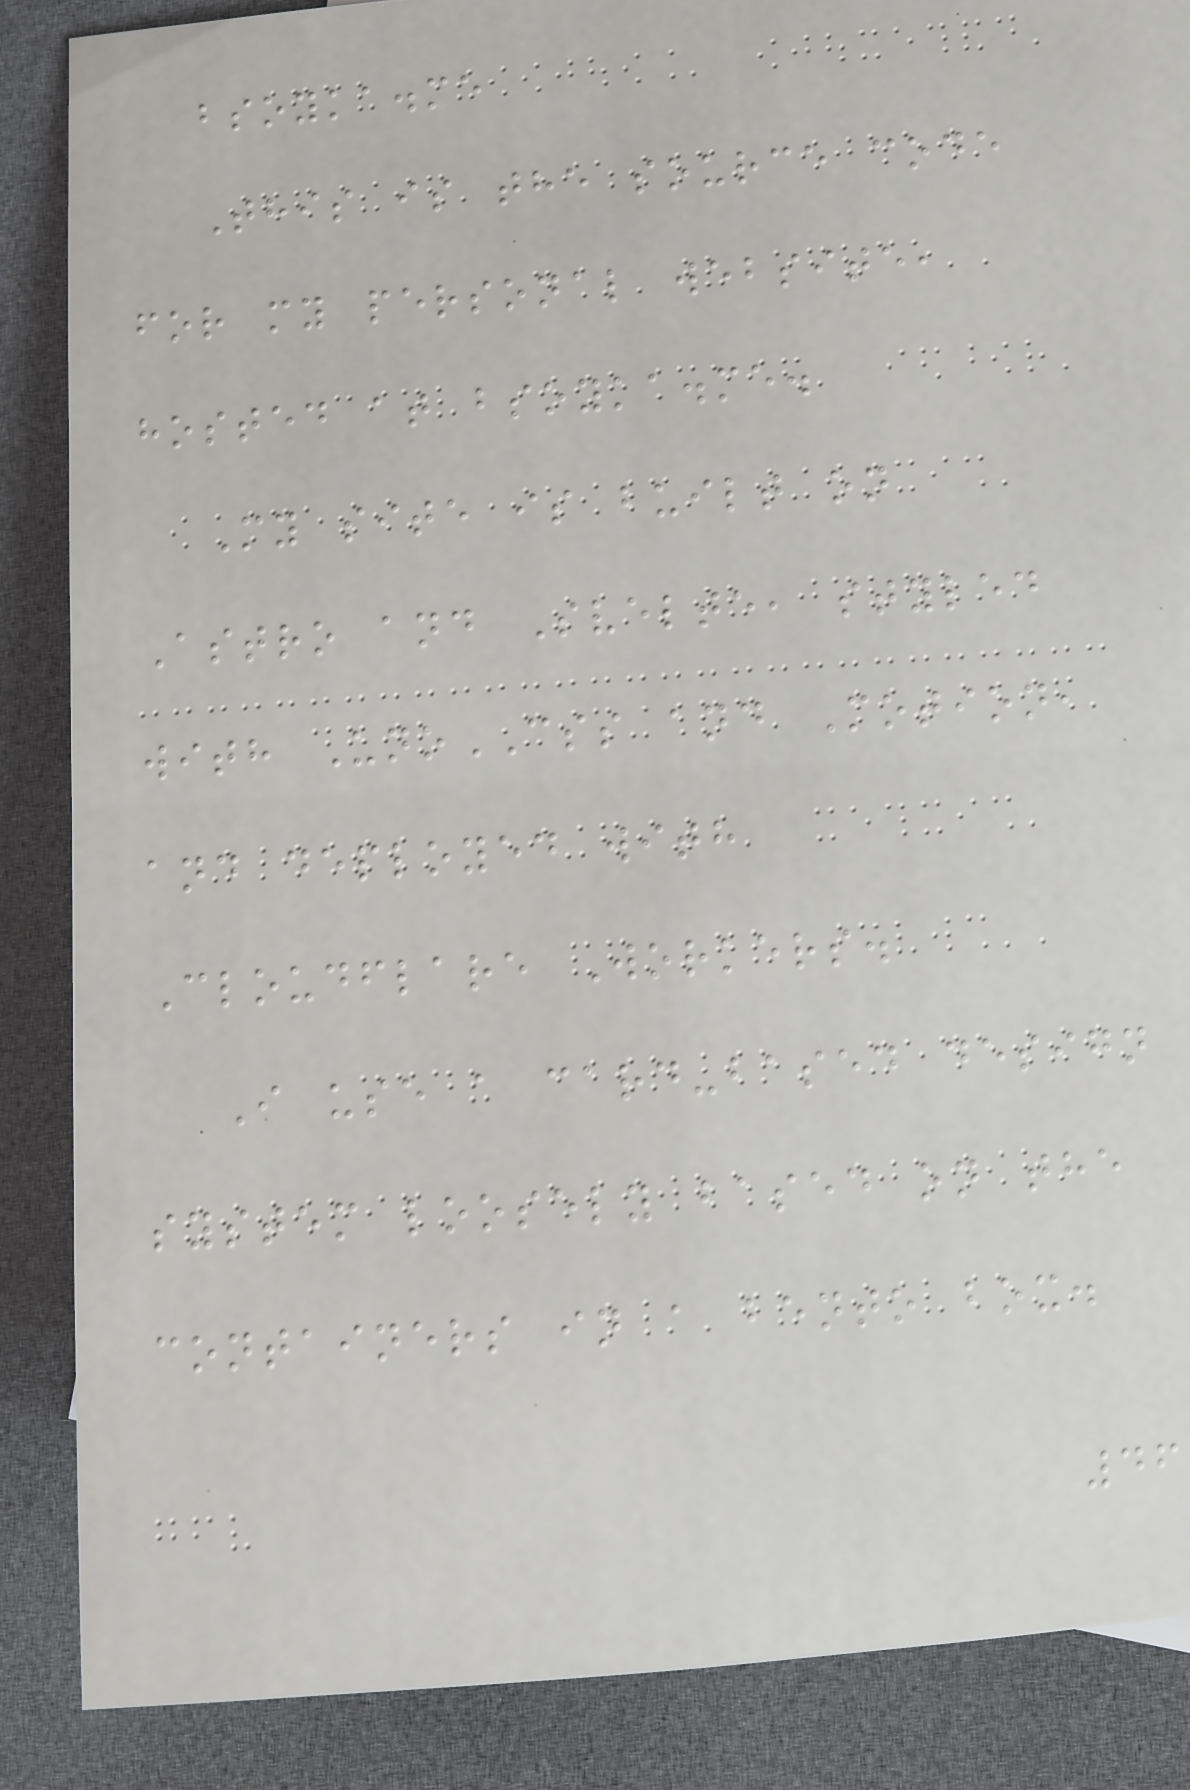bsoyka.me
This is the source code
for my personal website,
hosted at bsoyka.me.
My site is built on
Astro and Svelte, styled
with UnoCSS and Motion,
and deployed with
Cloudflare Workers.
I use a card-based design
system loosely based on the
containers in a bento box.
46
